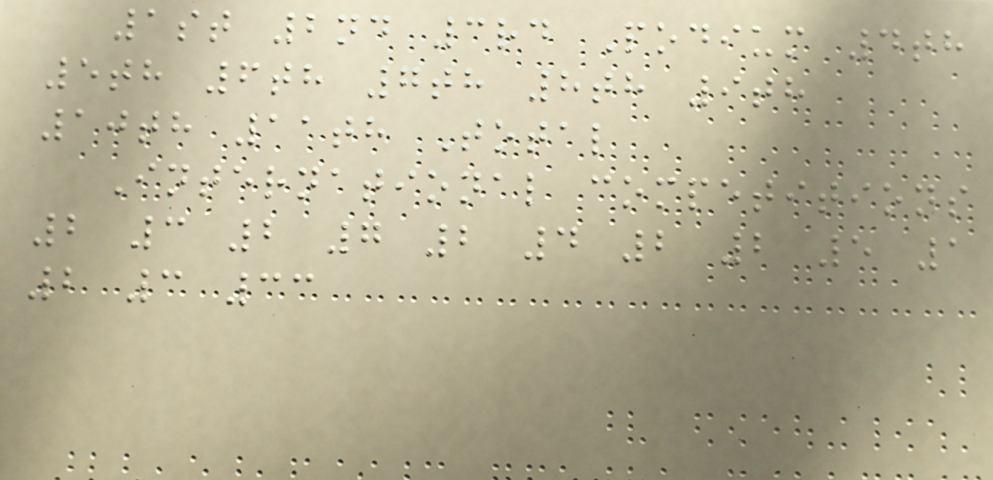1st 2nd 3rd Podium 4th
5th 6th 7th 8th 9th
10th 11th Total
International competitions
2 3 2 7 2 4 2 2 5 1
2 3 33
